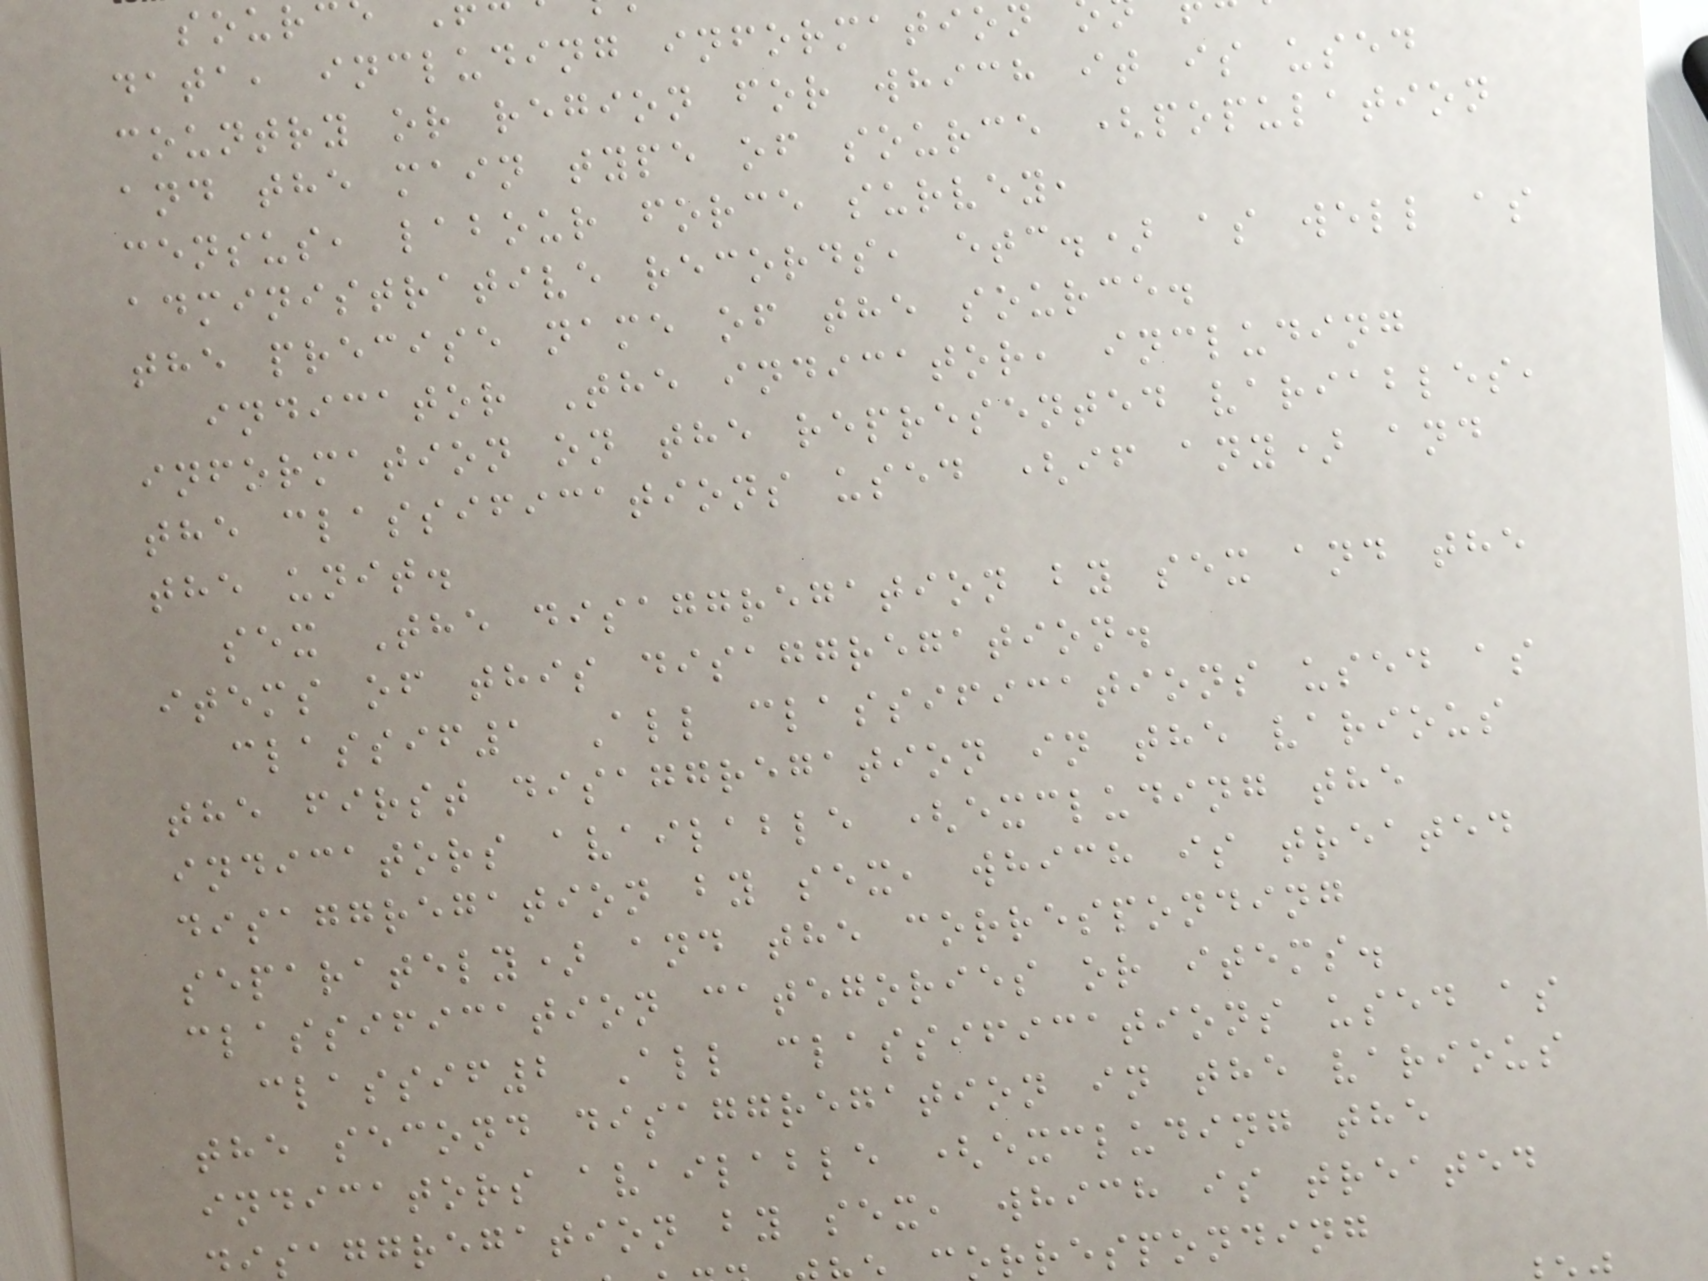data, including information
country or region for which it is used
and the main type of source (population
census, labour force survey,
administrative records, etc.) as well as
the precise name of the source.
indicator The indicator, including
information on the represented variables,
the classifications used (if any) and
the unit.
sex The disaggregation by sex and the
items of this disaggregation.
classif1 All classifications used as
the first disaggregation in the various
indicators available (excluding the
disaggregation by sex, which is treated
separately) and the corresponding
classification categories or items.
classif2 All classifications used as
the second disaggregation in the various
indicators available (excluding the
saggregation by sex, which is treated
rresponding
